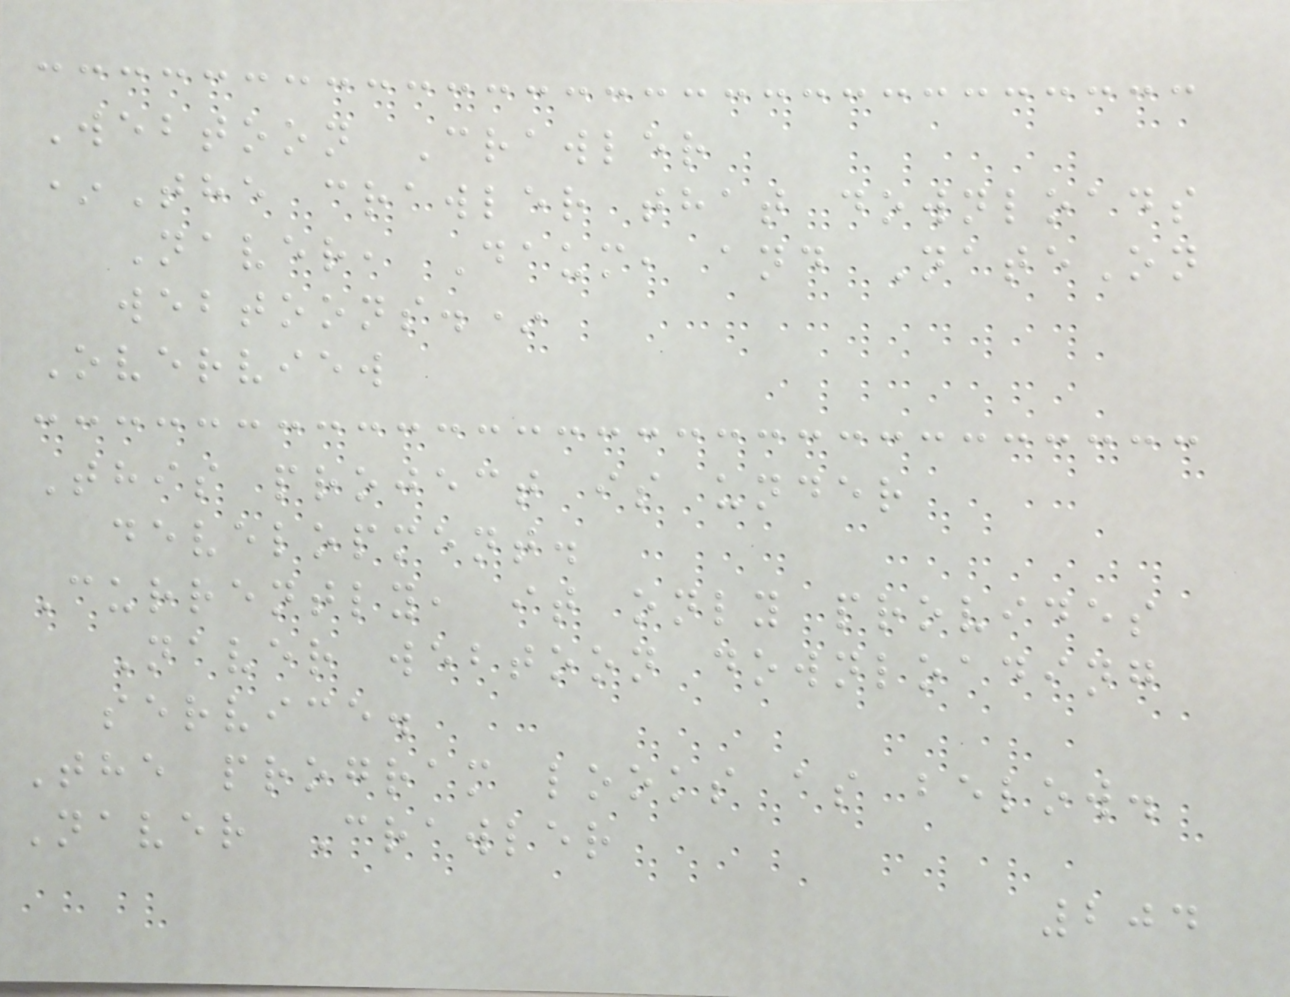Webtoon Crawler
*The crawler that downloads
Naver, Daum, and NateOn
webtoons.*
Overview
This project is under
development.
Currently, it only provides
Naver webtoon downloading
service.
The program looks as below.
Naver Crawler
204
